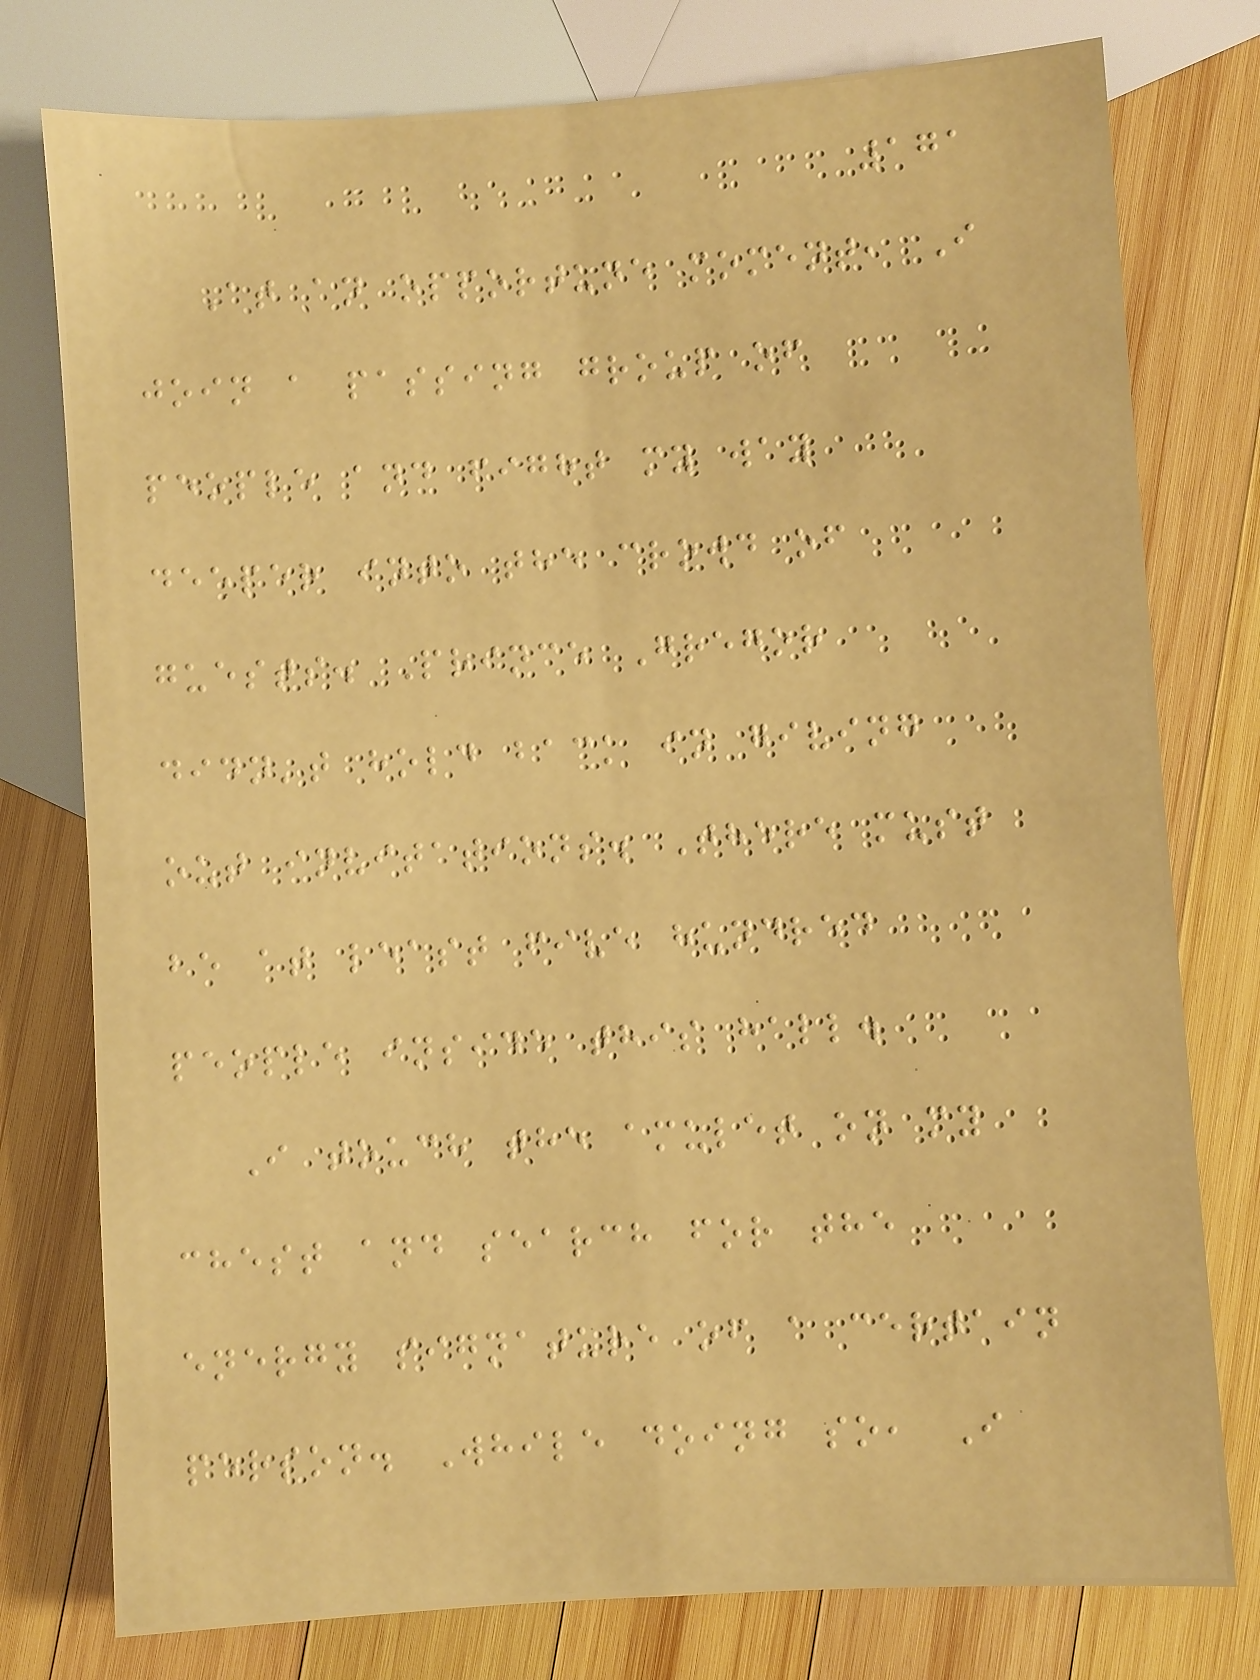171
At an opportune moment, I
join a passing group of
people and fight my way
deeper into the crowd of
guests. Prince Gregor
didn't hold back in giving
out invitations. There must
be at least five hundred
people inside this hall.
I touch the amulet on my
chest and search for the
energy signature of a certain
person. While doing so, I
